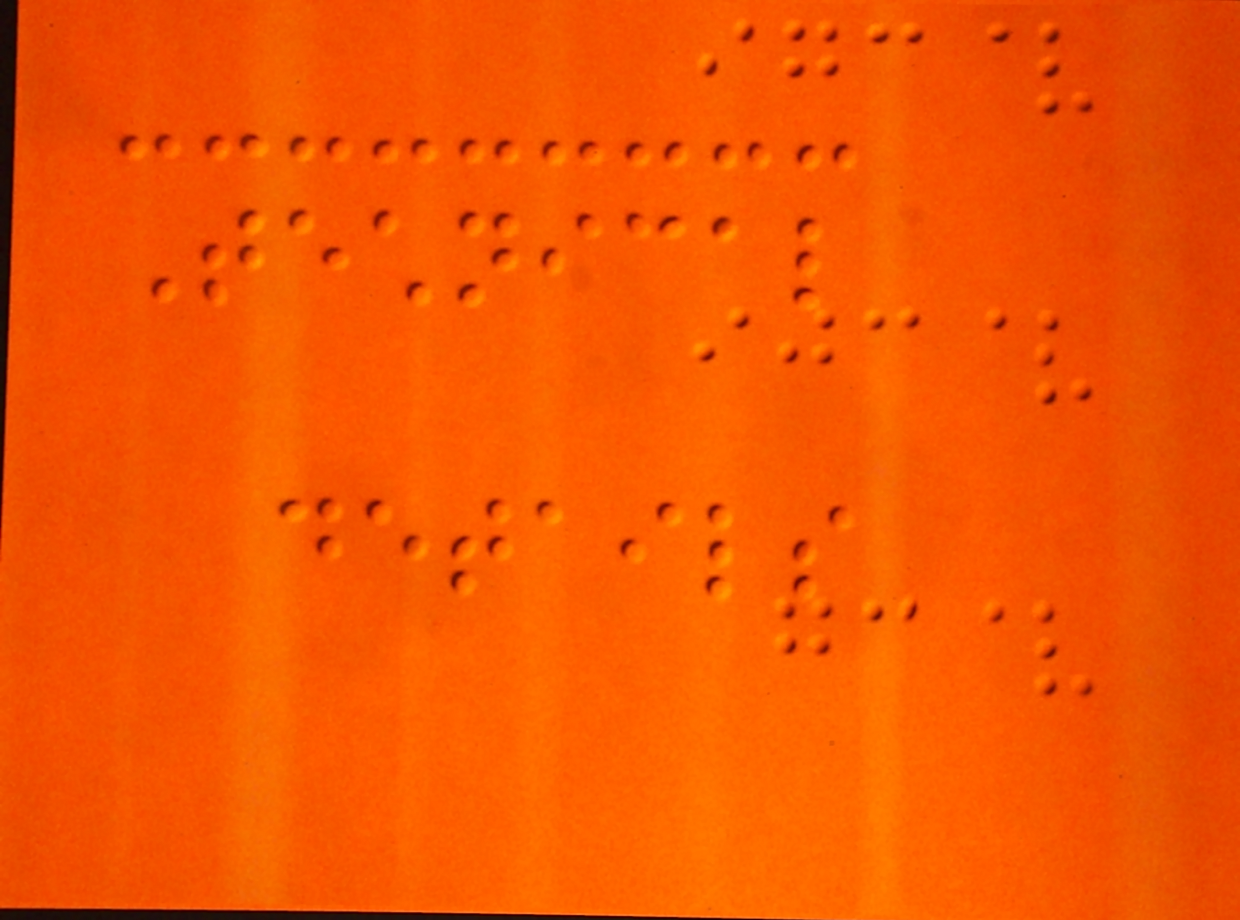Technical
details
